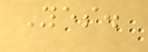Yes.
